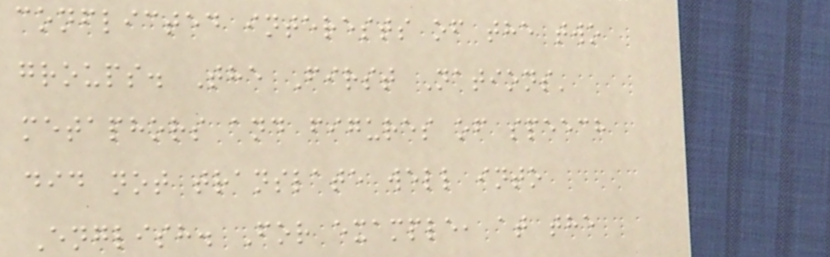conflicted interests of the two
groups. The First Nations'
metaphors and figures of speech
did not translate well into
English. For example, at the
